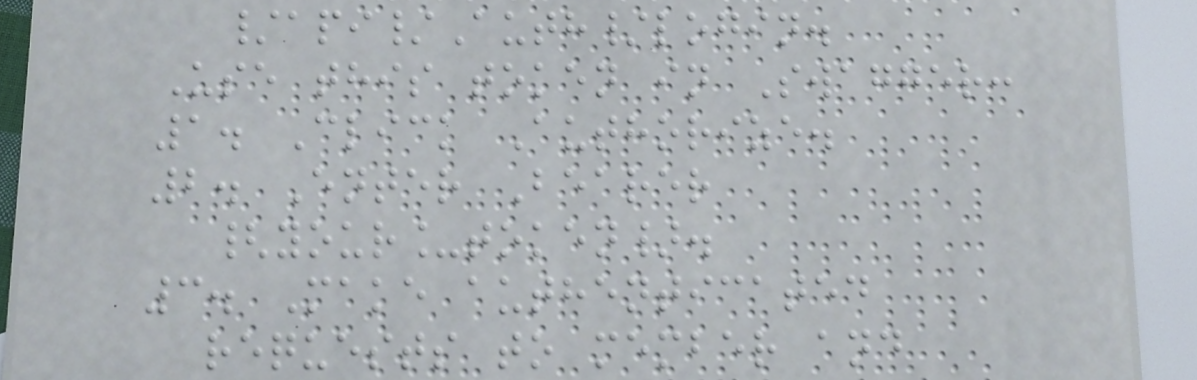/api/Auth/login.
Use this token in Swagger:
1. Click Authorize.
2. Enter Bearer
{your_token}.
3. Make authenticated
requests to member and
